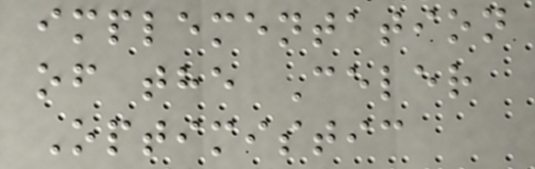implementation
of the Celer
Optimistic
